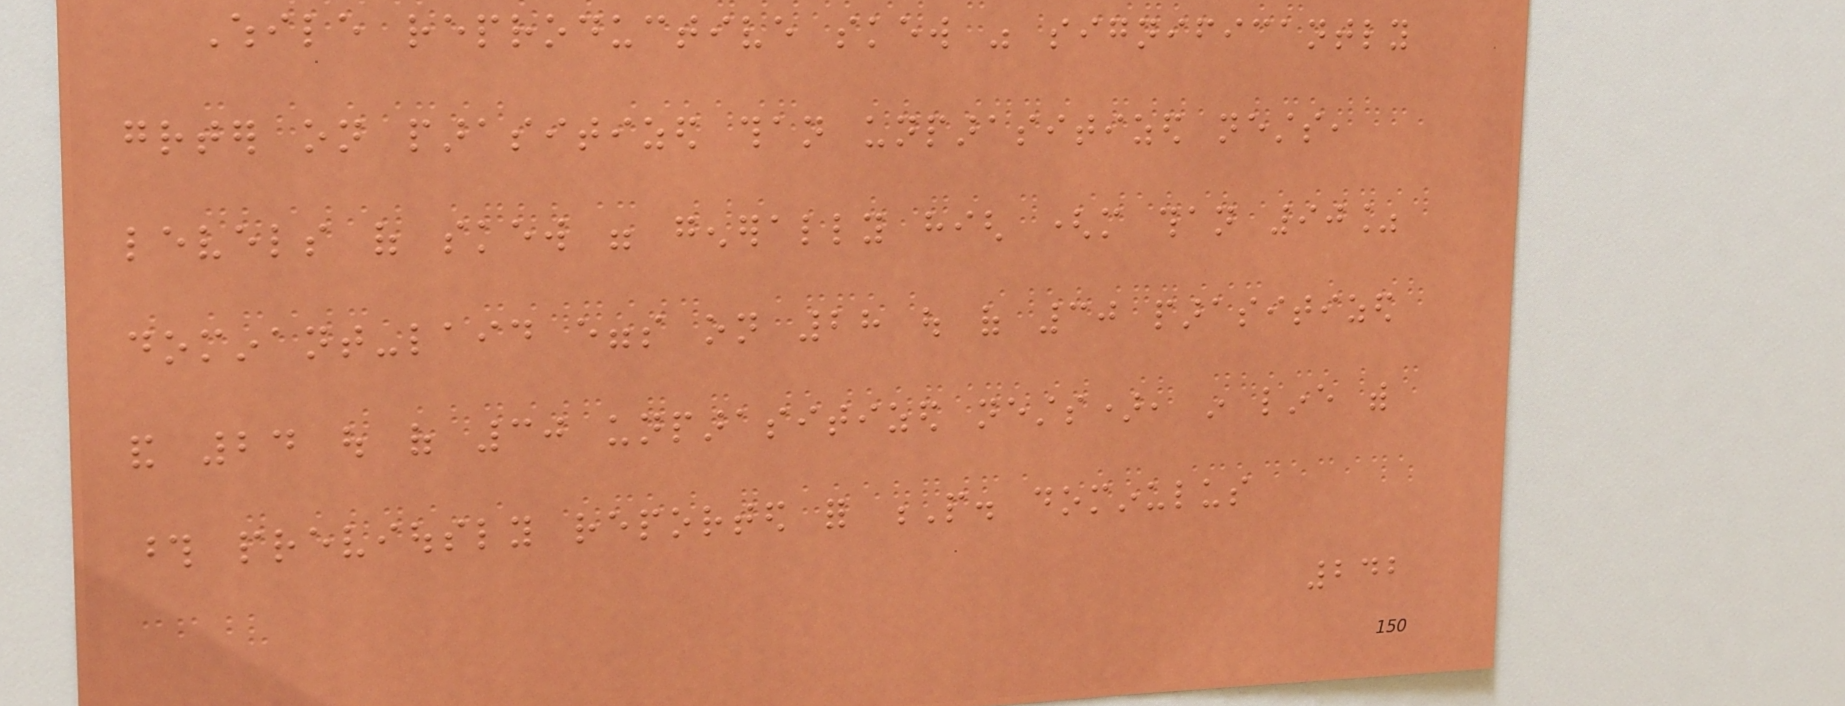While reproductive skew was significantly
greater on parasitized than unparasitized nests,
levels of skew were generally high (more than 90%
dominant-laid eggs on 28 out of 30 parasitized
and 24 out of 30 unparasitized nests), in line with
those previously reported for P. dominulus
242
